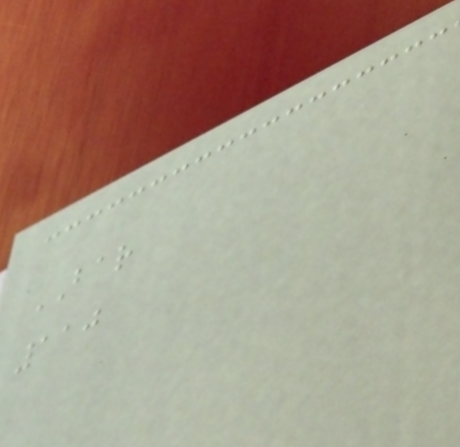BAR
110
